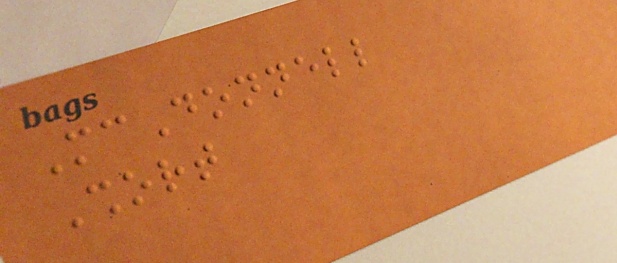McDonnell
Short
